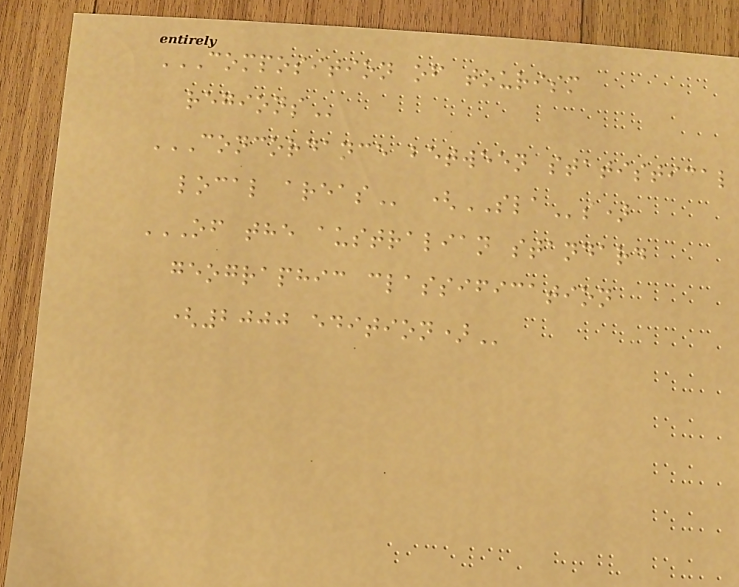COMPOSITION OF TOURISM
REGIONS
CONCORDANCE BETWEEN STATISTICAL
LOCAL AREAS (SLAs)
OF THE AUSTRALIAN STANDARD
GEOGRAPHIC CLASSIFICATION
(2000 EDITION)
